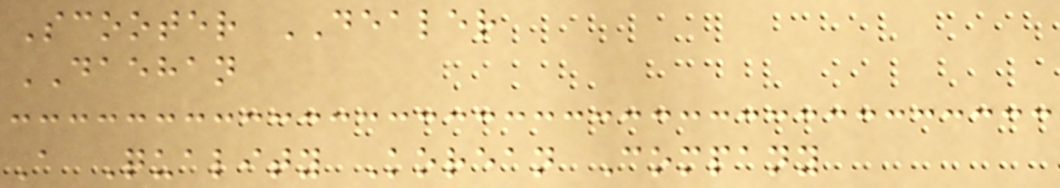Scooter DEALER
DAEHAN
A Quality Korean Company
